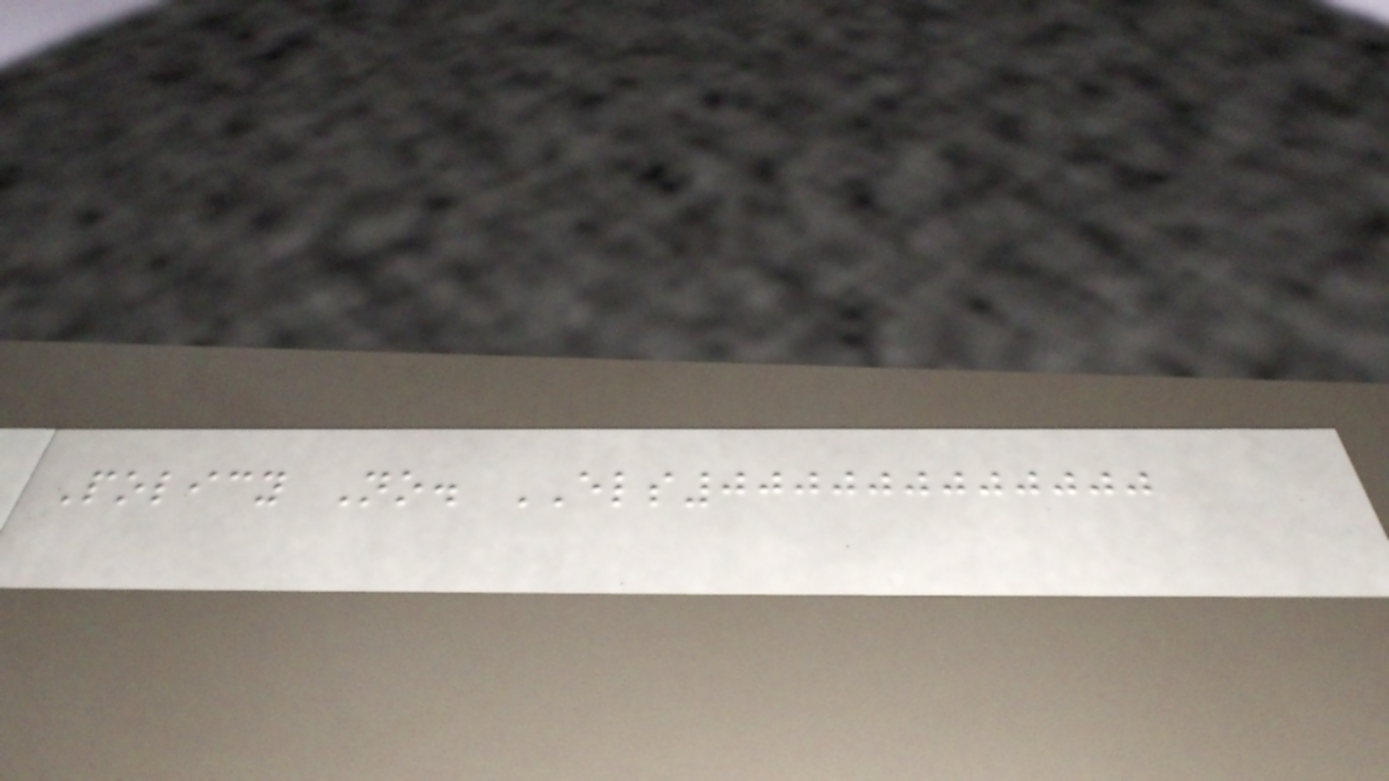Policy No. ELS000000000000
